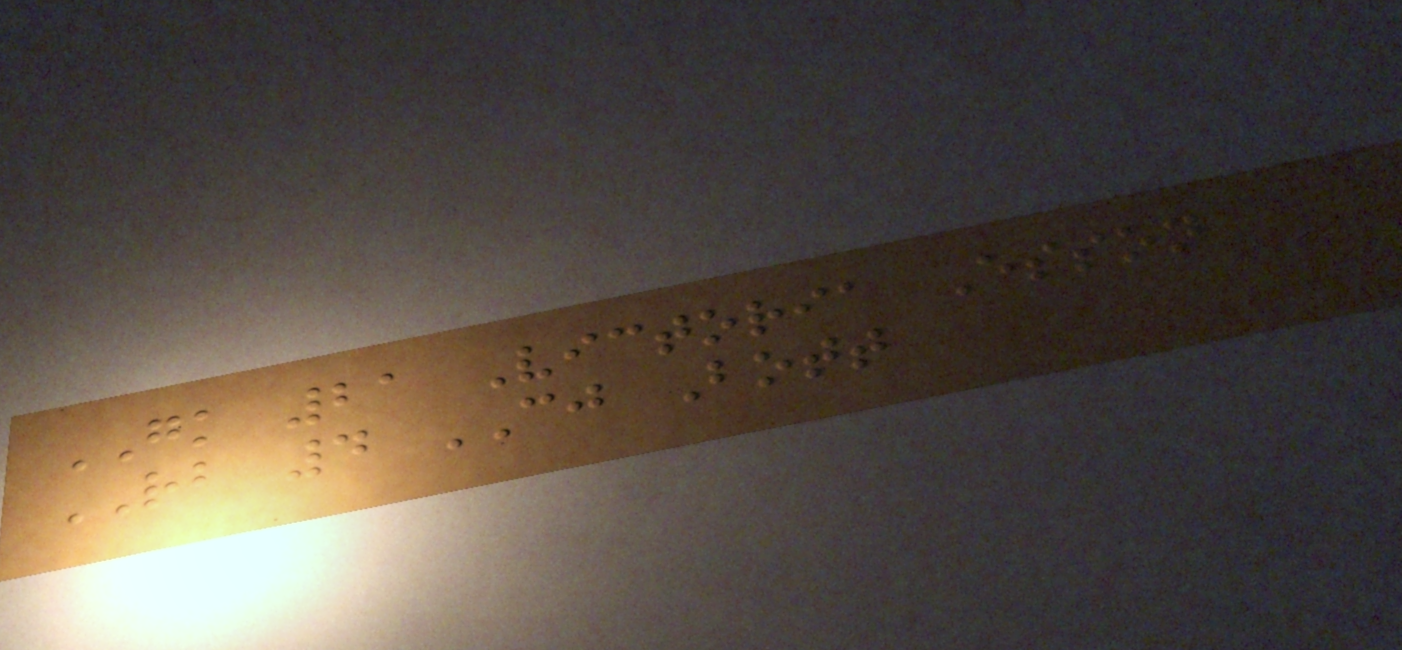GK 21 Victoria Esson
RB 4 CJ Bott
